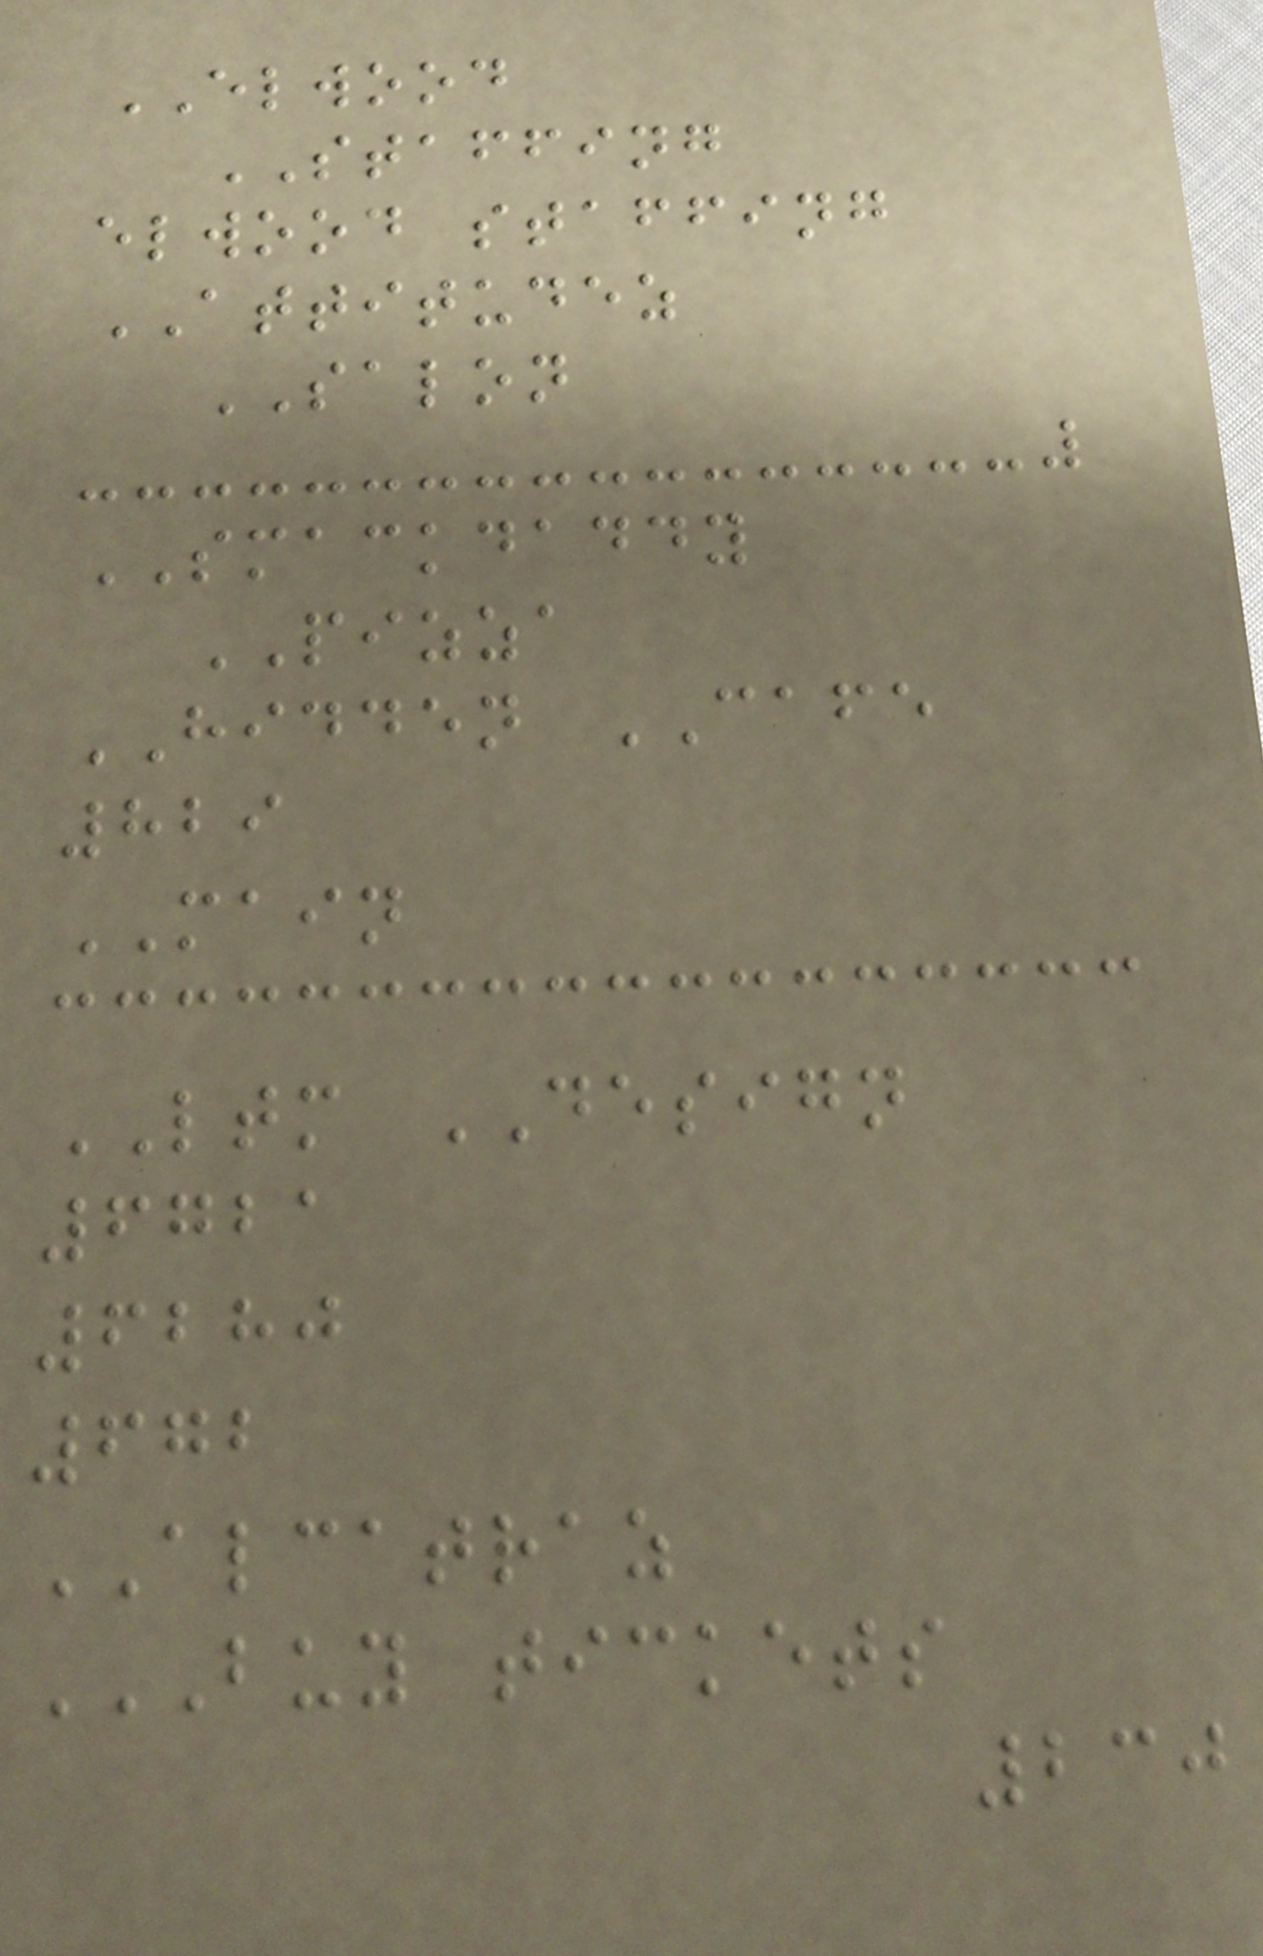ELWOOD
STAFFING
elwood staffing
ATTITUDEZ
SALON
SMACKDADDY
PIZZA
HIDDEN CAFE
829
MAIN
LTM DESIGN
6721
6280
672
ALCATRAZ
BUY TICKETS
230
